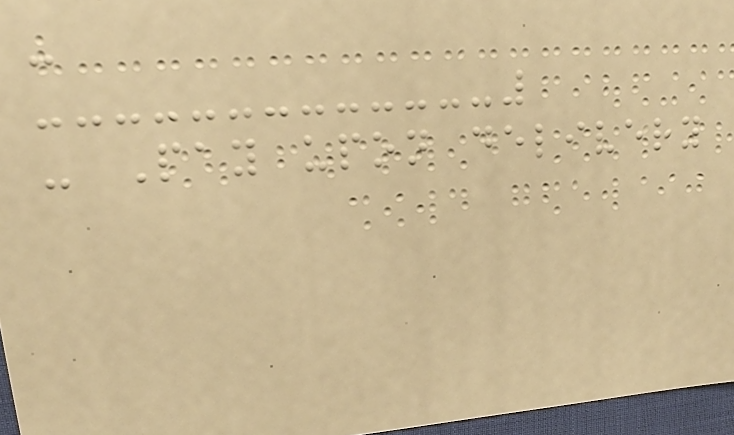-
- Pay upon delivery
